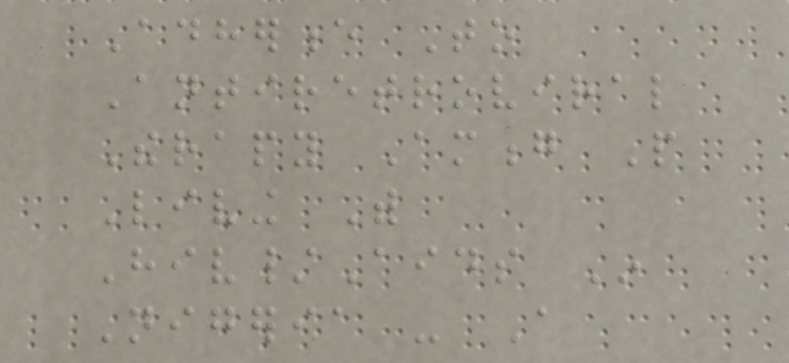Adherence To
Antiretroviral
Therapy Among People
Living With
Hiv/Aids In
Nigeria - A
